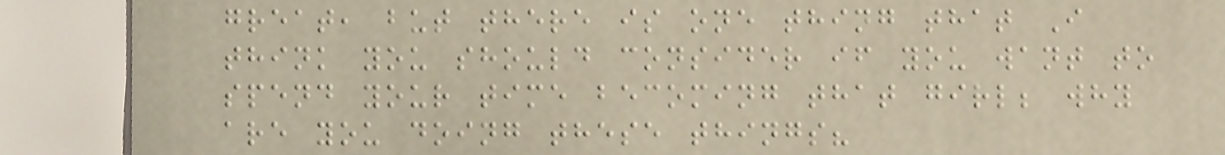great, but there is one thing that I
think you should consider if you want to
spend your time becoming that girl; why
are you doing these things?
